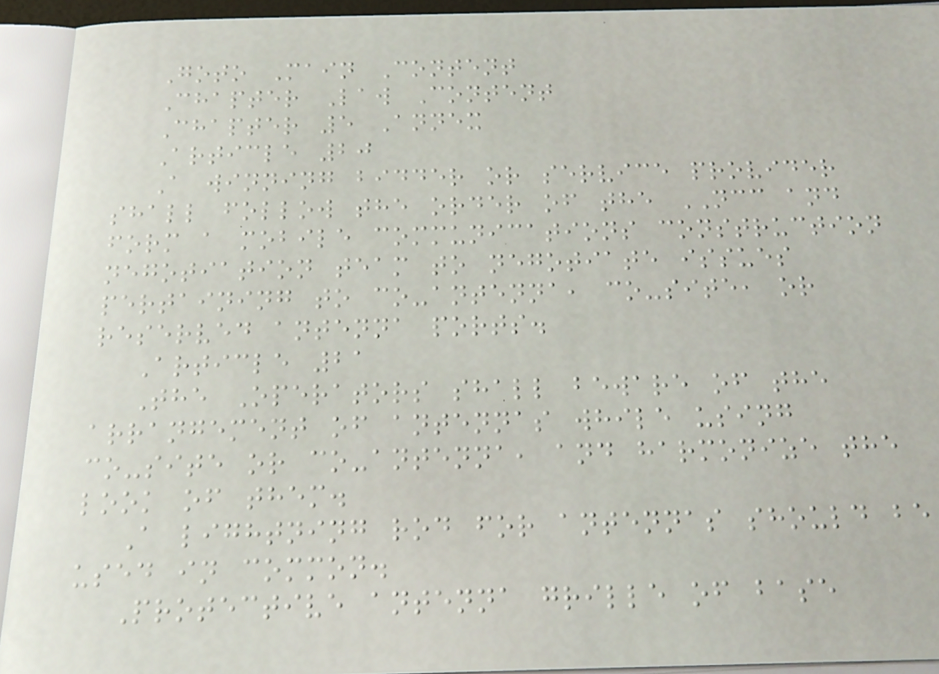Goto Main Content
Chapter Law Content
Chapter 5 Annex
Article 20
A winning bidder or service provider
shall follow the order of the NCC and
form a mobile communications construction
negotiation team to negotiate issues
pertaining to co-antenna, co-site, or
reserved antenna ports.
Article 21
The Operators shall beware of the
arrangement of antennas while using
co-site or co-antenna, and harmonize the
look of them.
A lightning rod for antennas should be
used in common.
Protective antenna grille of base
